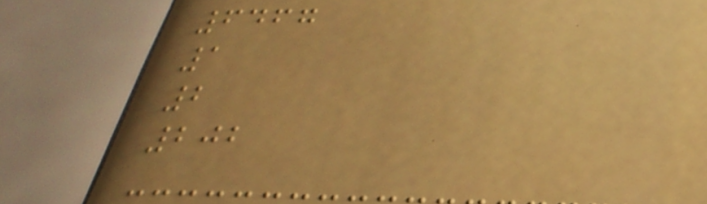6467
1
2
202
